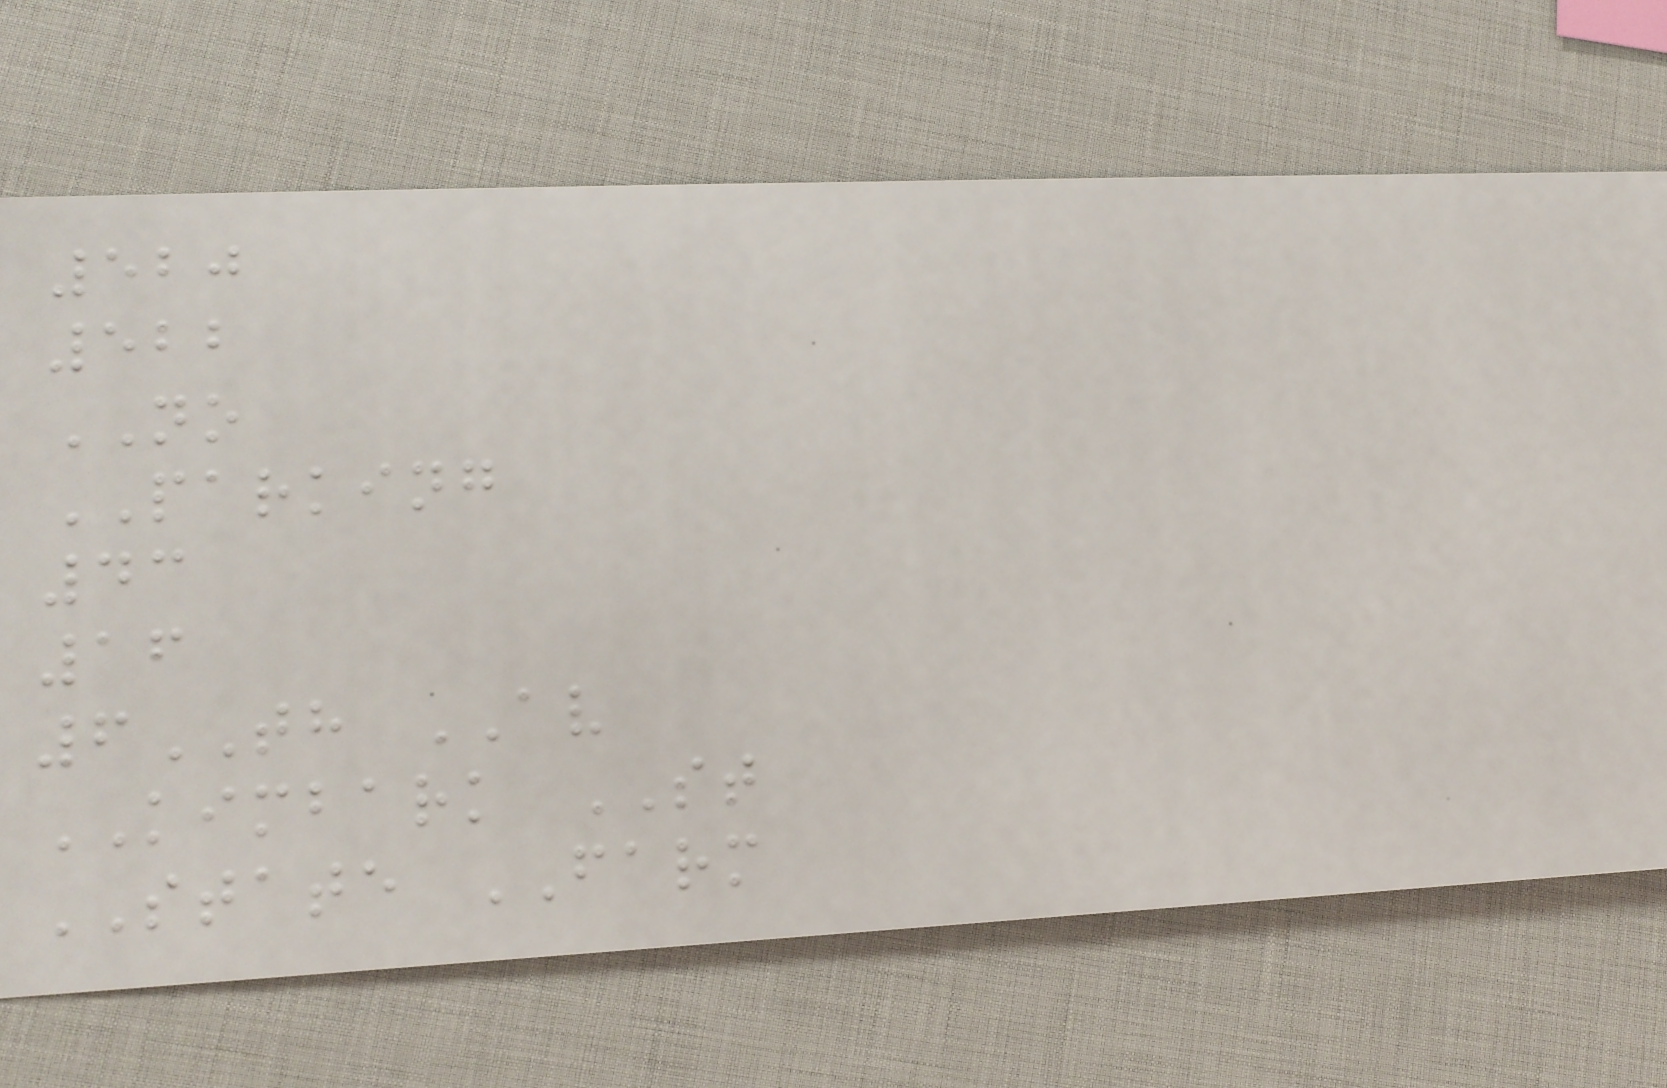520
522
NO
PARKING
43
16
6TH AV
KIMBARK ST
STATE FARM
